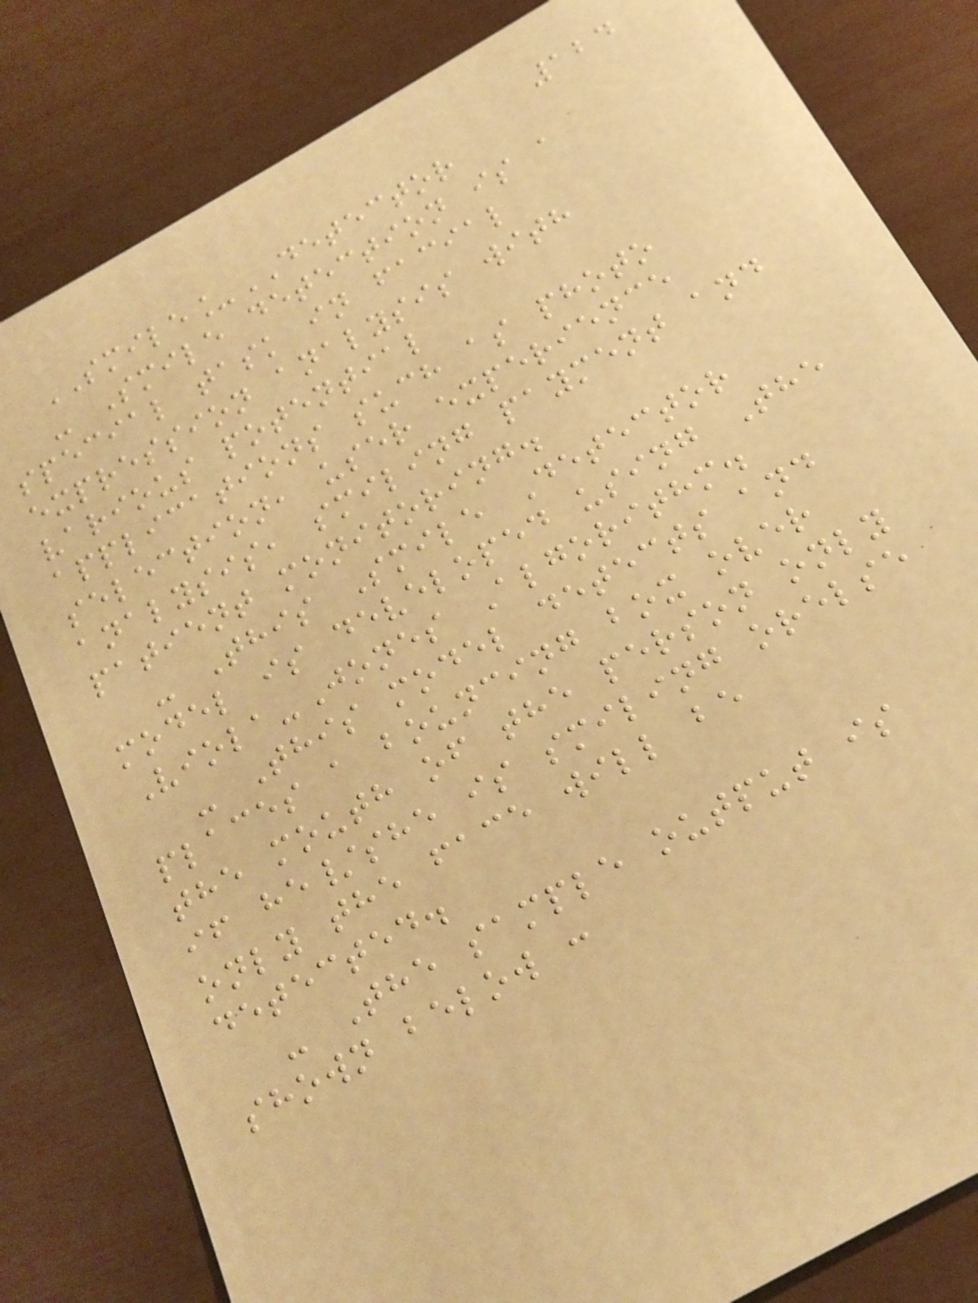124
SMILE_DETECTOR
- Smile detection is a
special task in facial
expression analysis with
various potential
applications such as photo
selection, user experience
analysis, smiling payment and
patient monitoring.
- This Smile Detector
model is developed using The
Viola-Jones Algorithm.
- This model detects and
places a bouncing box over
the mouth of the person only
if he/she is smiling orelse
only the face will be
detected.
- The sample output is
shown below :
